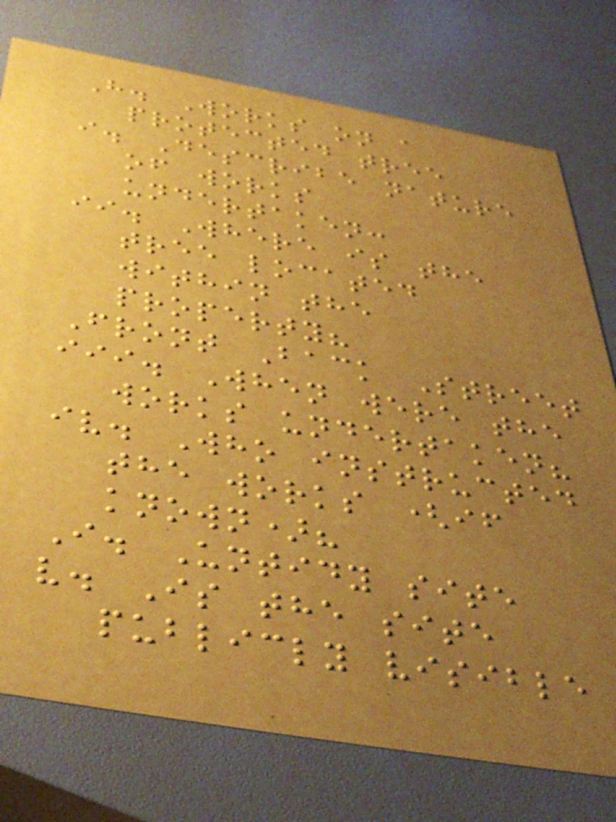H. Works on a
protected tree
i. Describe nature
of works
undertaken:
ii. Where is the
tree located
within the
property?
Front Back Street
iii. When were the
works undertaken?
iv. Who instructed
the works (if
known)?
I. Untidy site
v. Is the site
publicly visible
